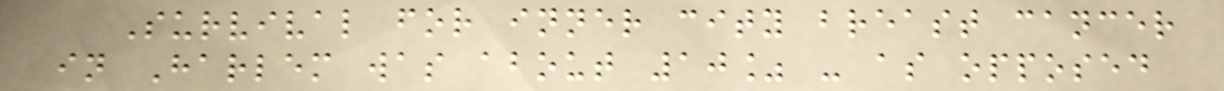Survival for inner city breast cancer
in Harlem was about 10% - as opposed
